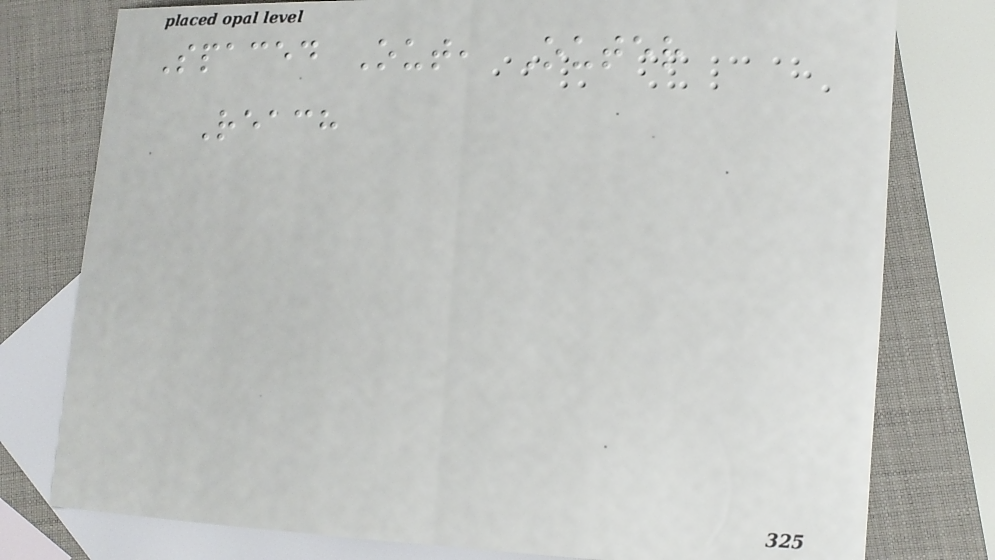Spaced Out, Outer
Reach
